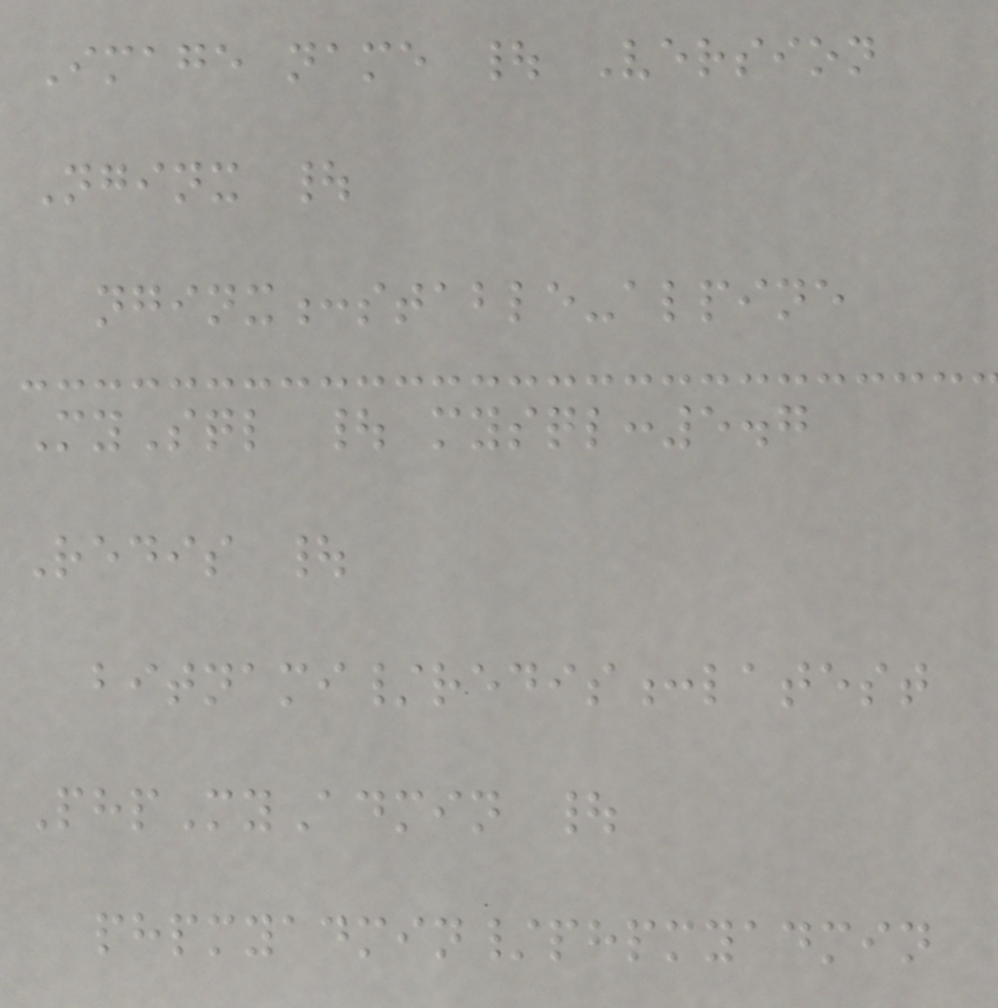Image name | Version
Nginx |
nginx:stable-alpine
MySql | mysql:5.7
Redis |
bitnami/redis:latest
PhpMyAdmin |
phpmyadmin/phpmyadmin
